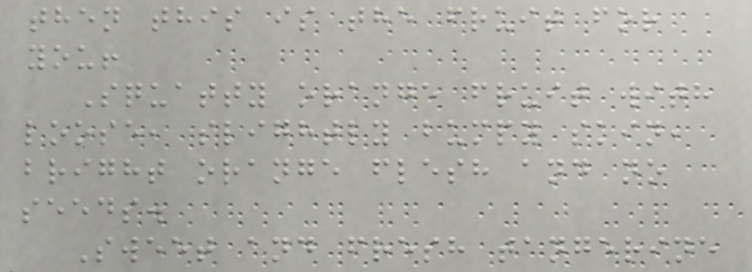then this is the fruit for
you!
Squatty orange fruit with
loose, slightly bumpy skin,
bright orange flesh and no
seeds.
Sweet and fresh tangerine
